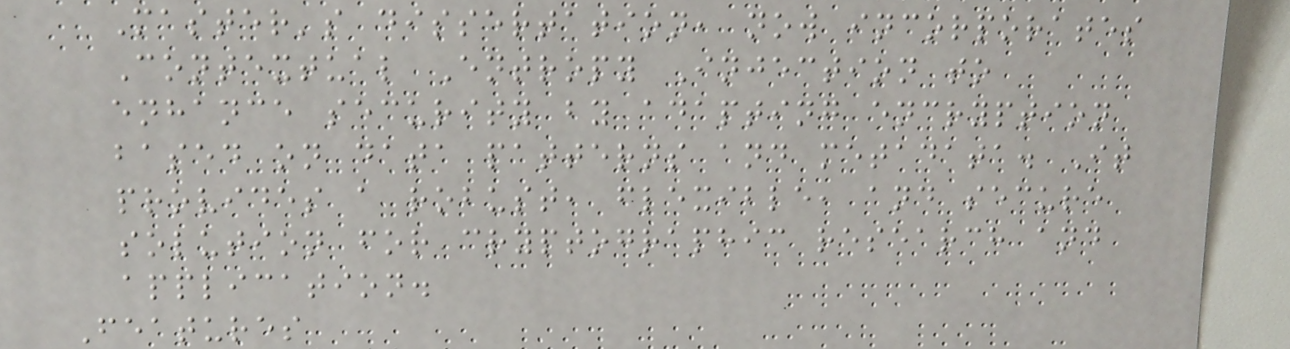Master's dissertation, now incorporates
Contextual Entropy Injection to
enhance security by adapting encryption
based on data patterns and metadata. It
provides a robust, flexible, and secure
solution for cryptographic research and
application.
Features
